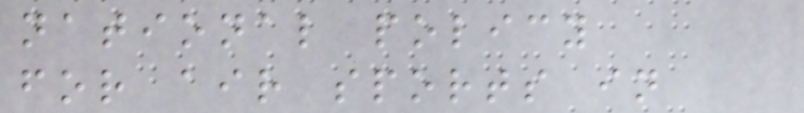national policy
for air sports in
